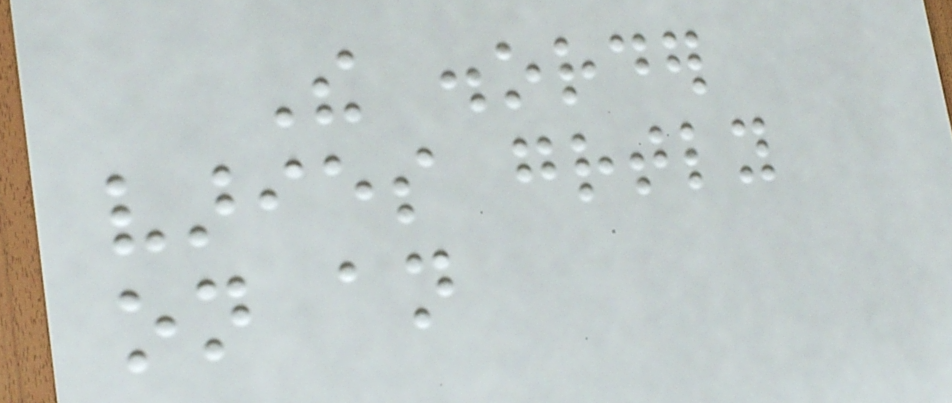The disorder
varies greatly
on an
